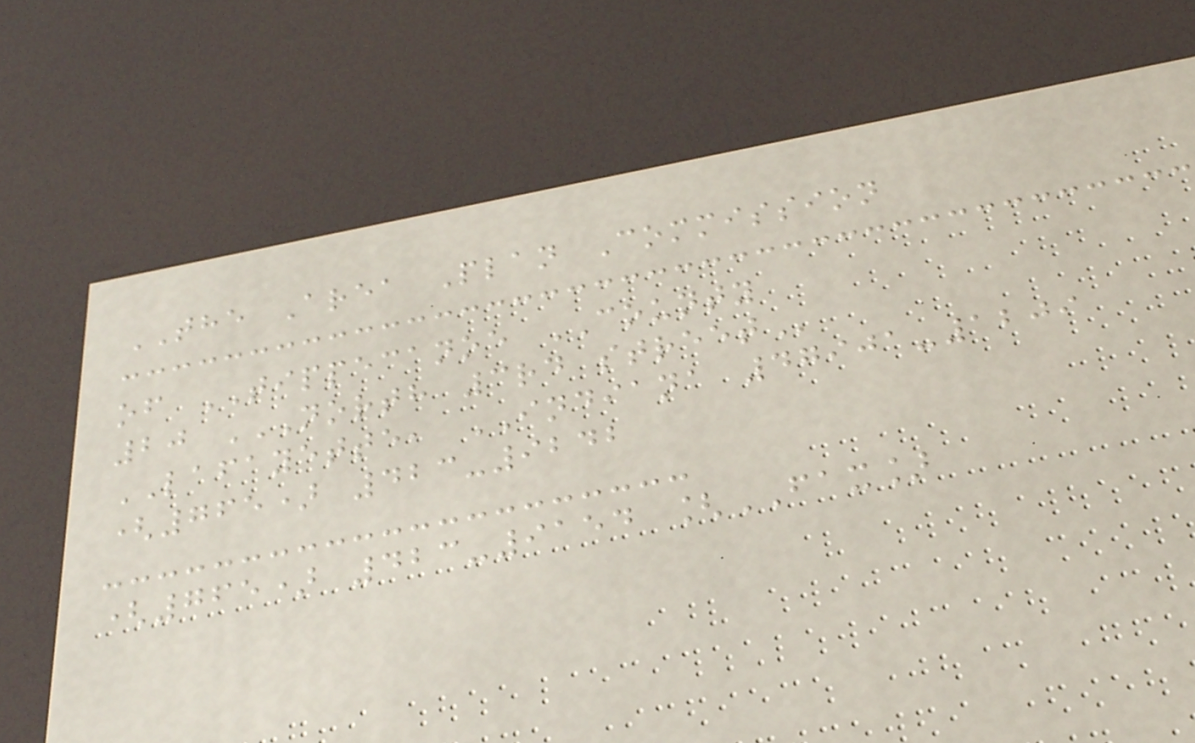THE Area Plan Commission
of TIPPECANOE COUNTY
20 NORTH 3RD STREET
LAFAYETTE, INDIANA 47901-1209
(765) 423-9242
(765) 423-9154 [FAX]
